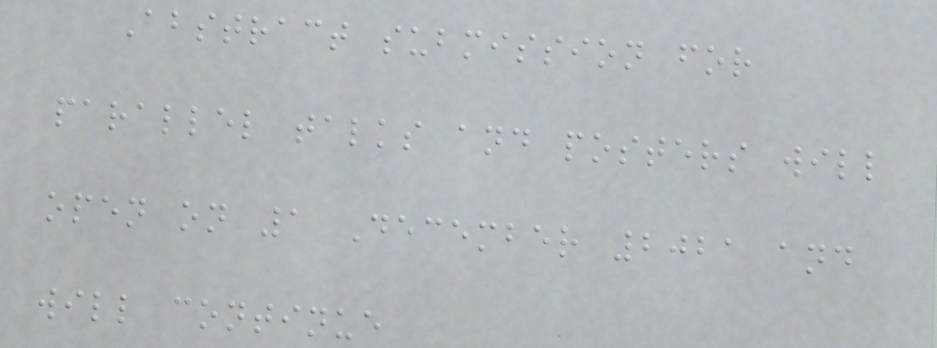Abstract submission for
parallel talks and posters will
open on 1 December 2021 and
will continue
